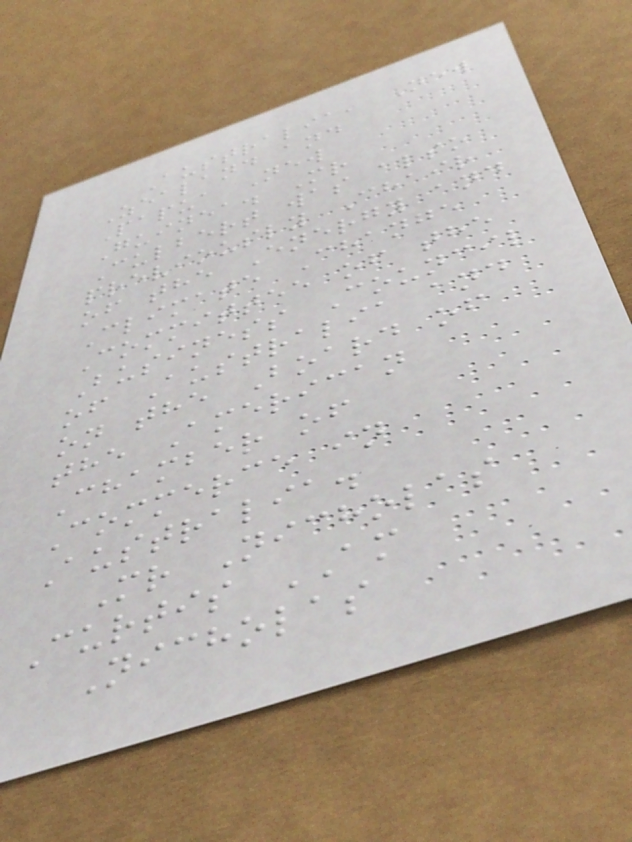Australia, New
Zealand and
Papua New
Guinea. Mr
Culbert was also
previously Chair
of the Energy and
Climate Change
Committee of the
Business Council
of Australia and
on the Board of
the American
Chamber of
Commerce in
Australia.
Mr Nicholas
Curtis AM
Nicholas
